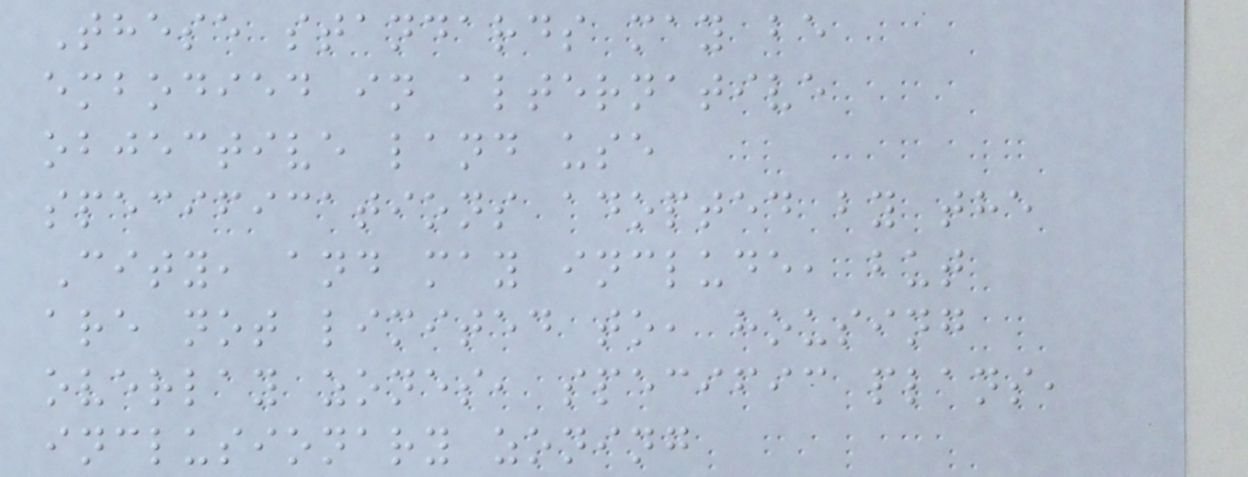These standards may be
embodied in alternative
objective land use
specifications adopted by the
City, and may include, but
are not limited to, housing
overlay zones, specific plans,
inclusionary zoning
